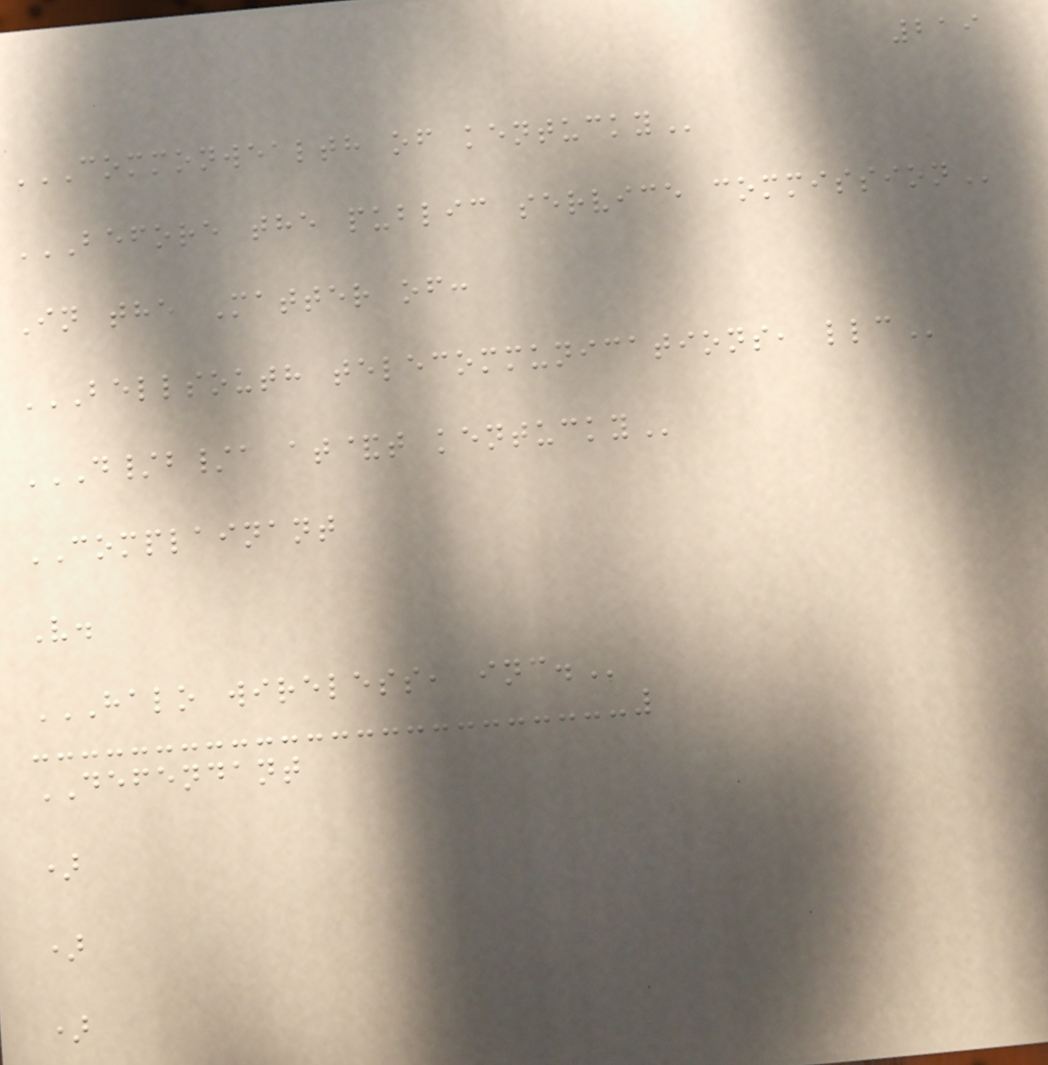219
COMMONWEALTH OF KENTUCKY
BEFORE THE PUBLIC SERVICE COMMISSION
In the Matter of:
BELLSOUTH TELECOMMUNICATIONS, LLC
D/B/A AT&T KENTUCKY
COMPLAINANT
V.
HALO WIRELESS, INC.
DEFENDANT
)
)
)
